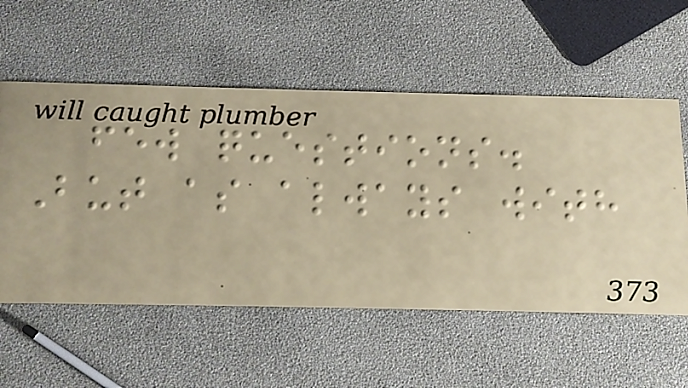few questions.
But as always with
